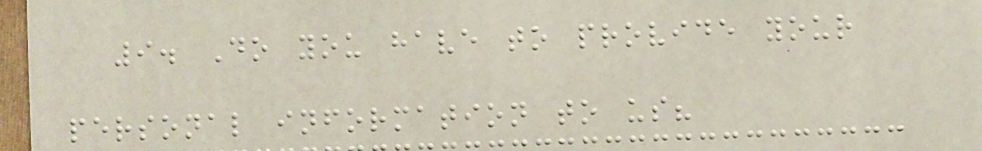9. Do you have to provide your
personal information to us?
